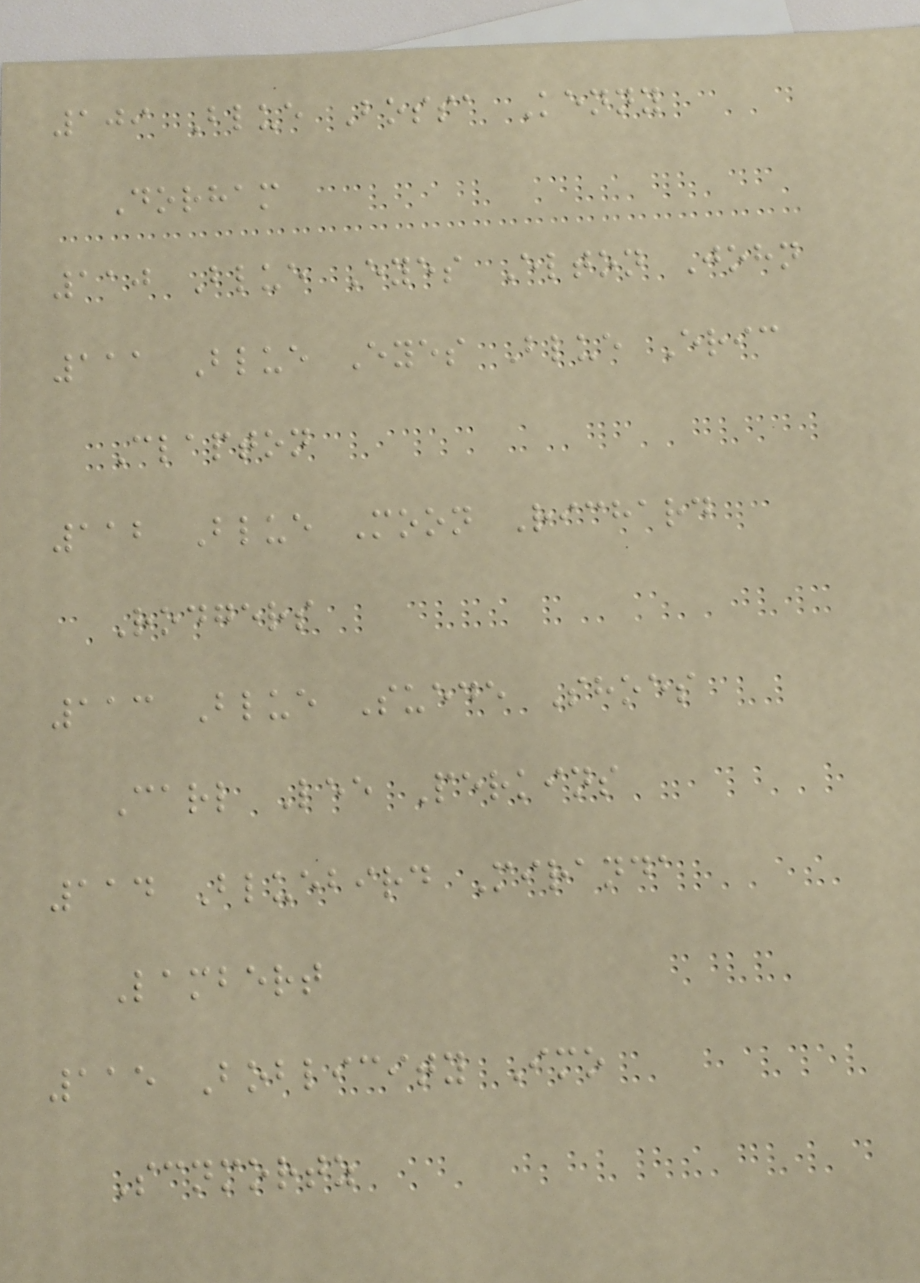109 Blue Bossa Kenny
Dorham
110 Blue Eyes Elton John
111 Blue Eyes Blue Eric
Clapton
112 Blue Moon Richard
Rodgers
113 Blue Suede Shoes
Carl Lee Perkins
114 Bluebird Miranda
Lambert
115 Boblicity Imo
Scnmortz
